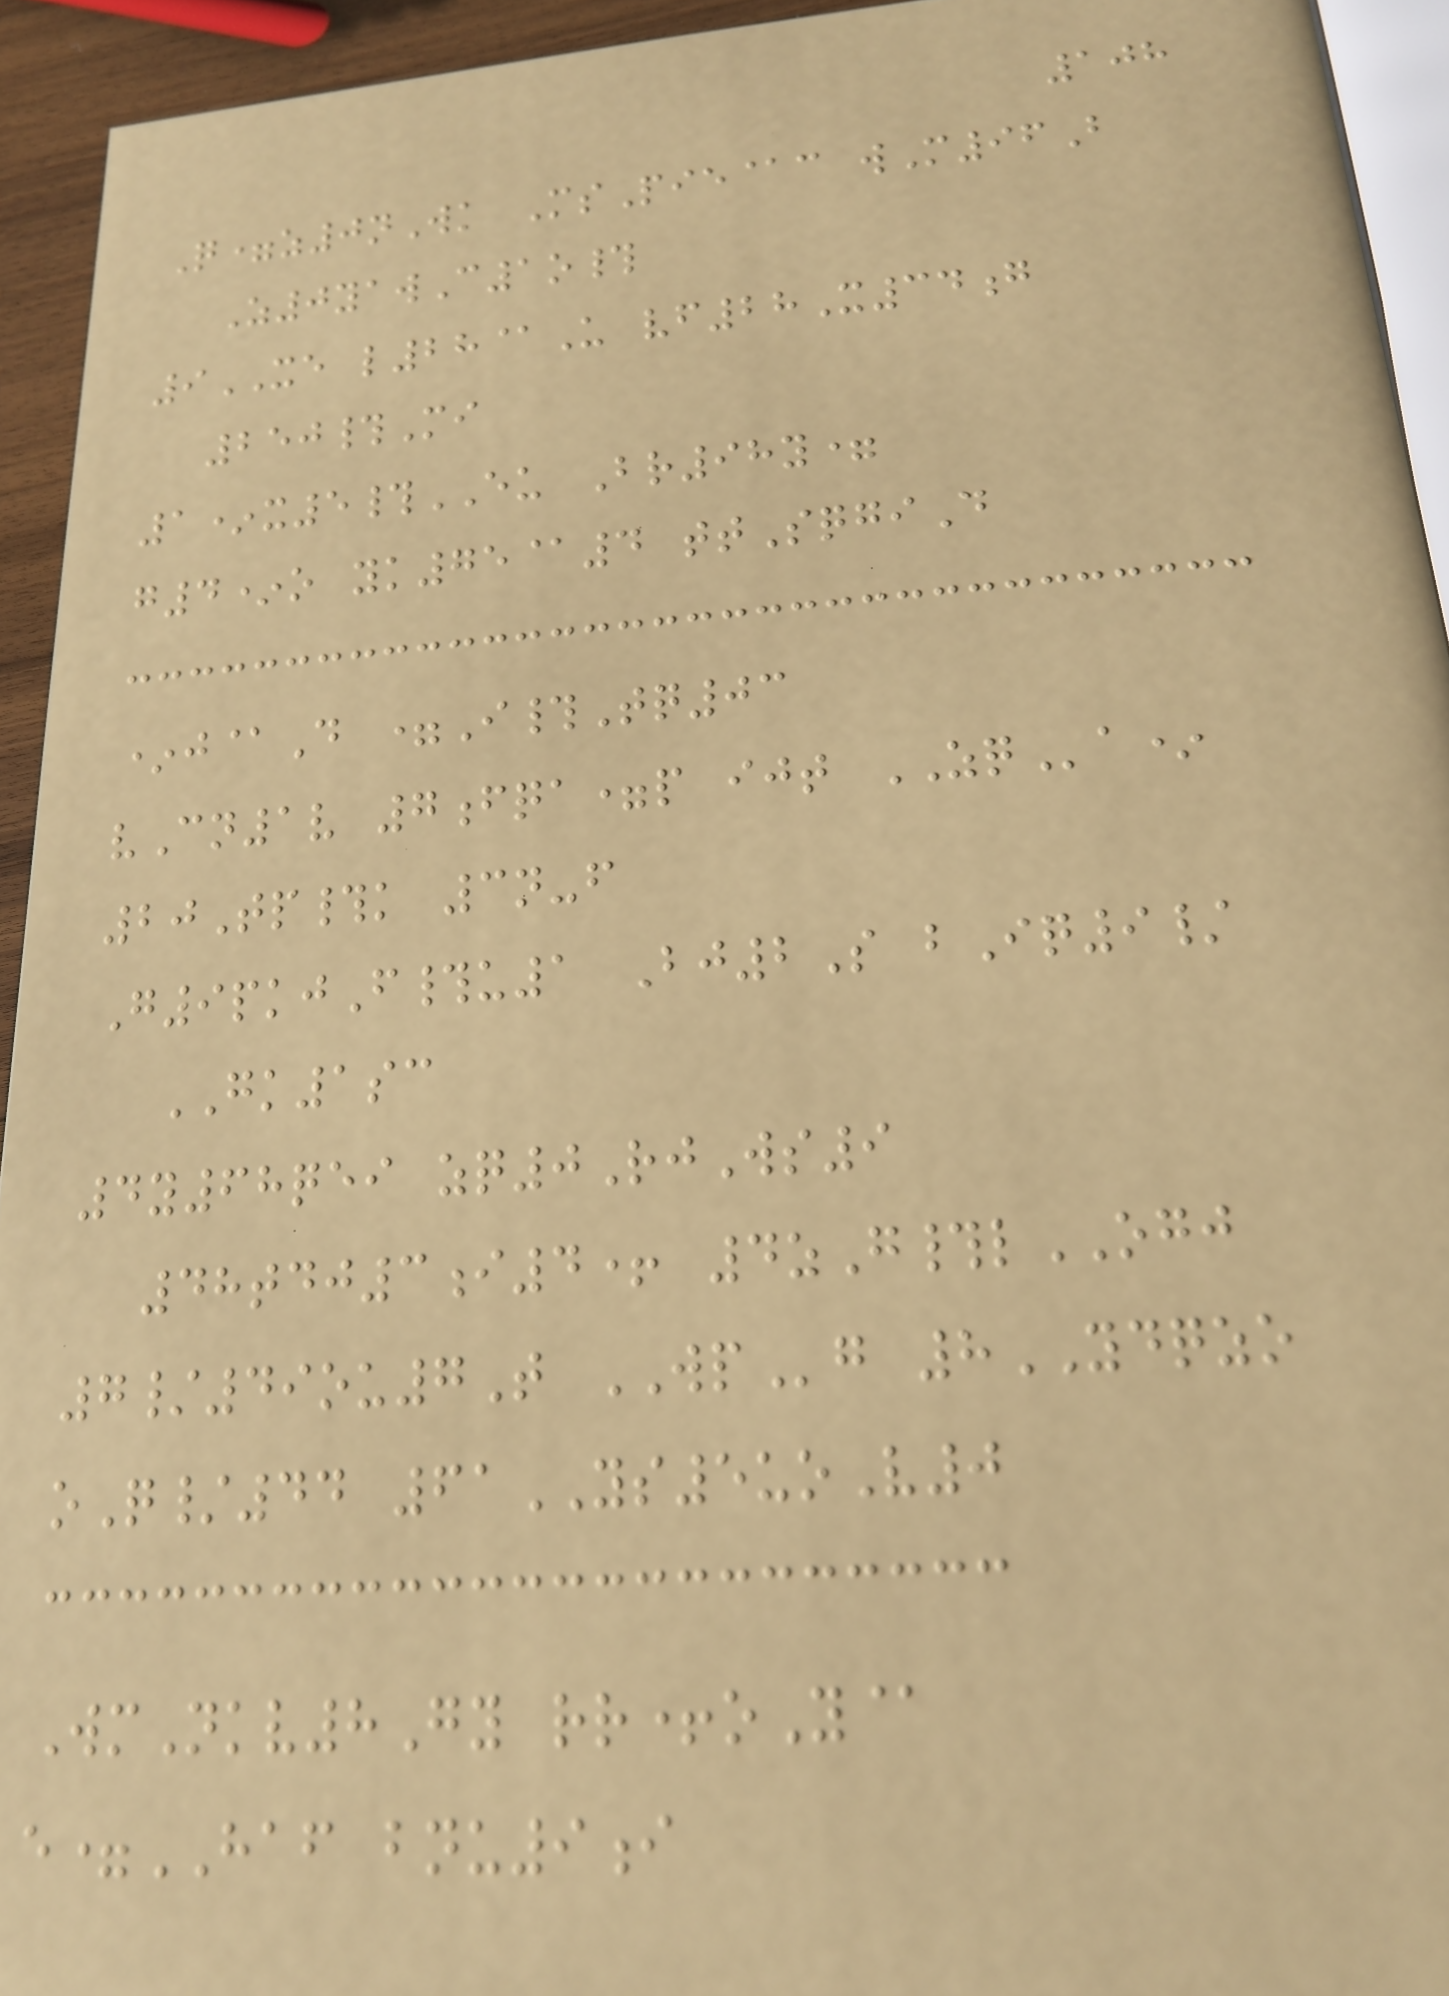108
Q=z0nWk MsPie@c wM96B
Z0yawC1o#
9XE l28@U vf28X34g
250#Mi
1*x5#EU Br98y=
g4*o yk75@4 ttSqgiD
*j@D =I#Tq03
vCn1v 7fqa=p ijt ZQa*
20Tp#k 3n-f
G9pkjF#u1 Bj2S bIq9/
GK1sc
4y68qei zq0RjWs9
48tdj3i4+ 4zG#lOGJ
7/49ou7T WPg 8YDQZO
oQ/44 61YS5uoV0
WmNkv8Gy rr+oY@
e=HAF bnu9i
